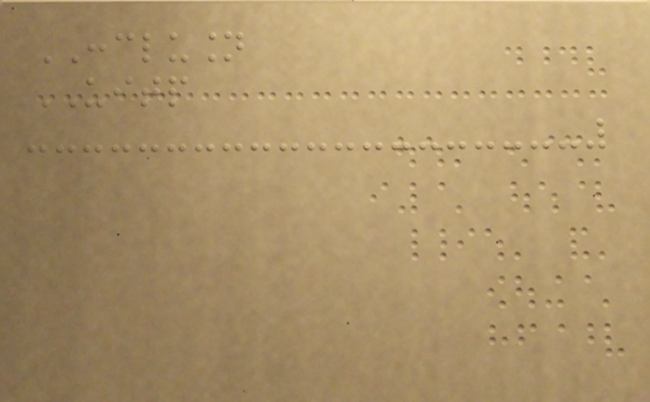CONCLUSION
UITP
